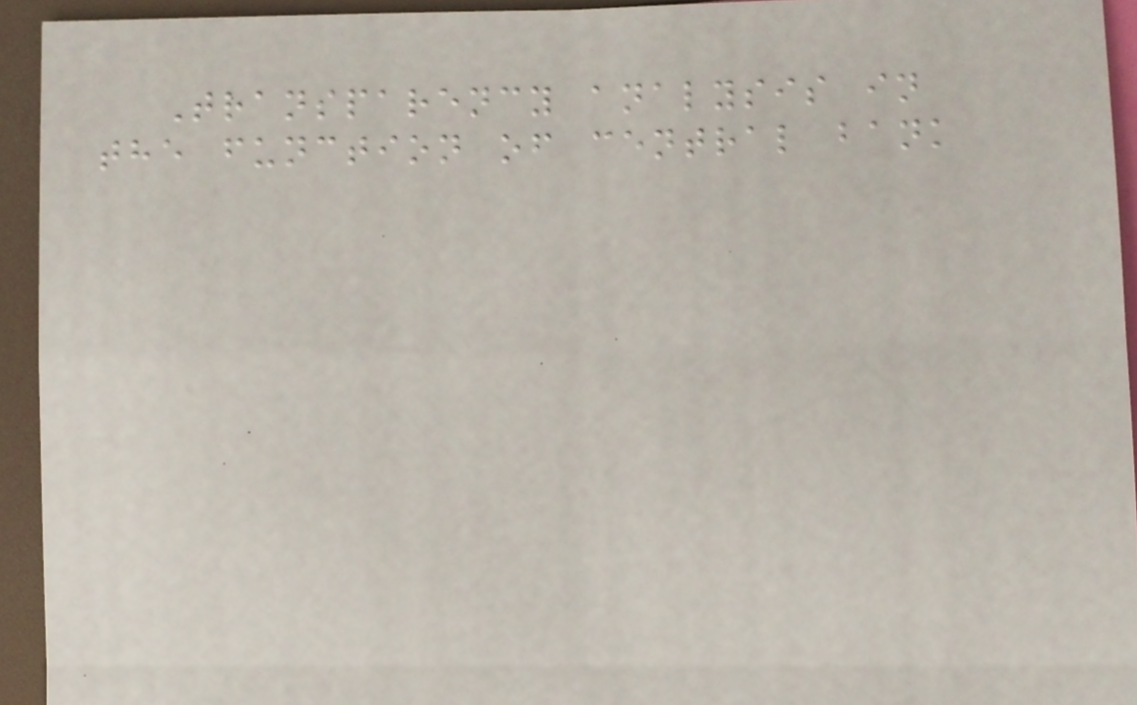Transparency analysis in
the function of central bank
